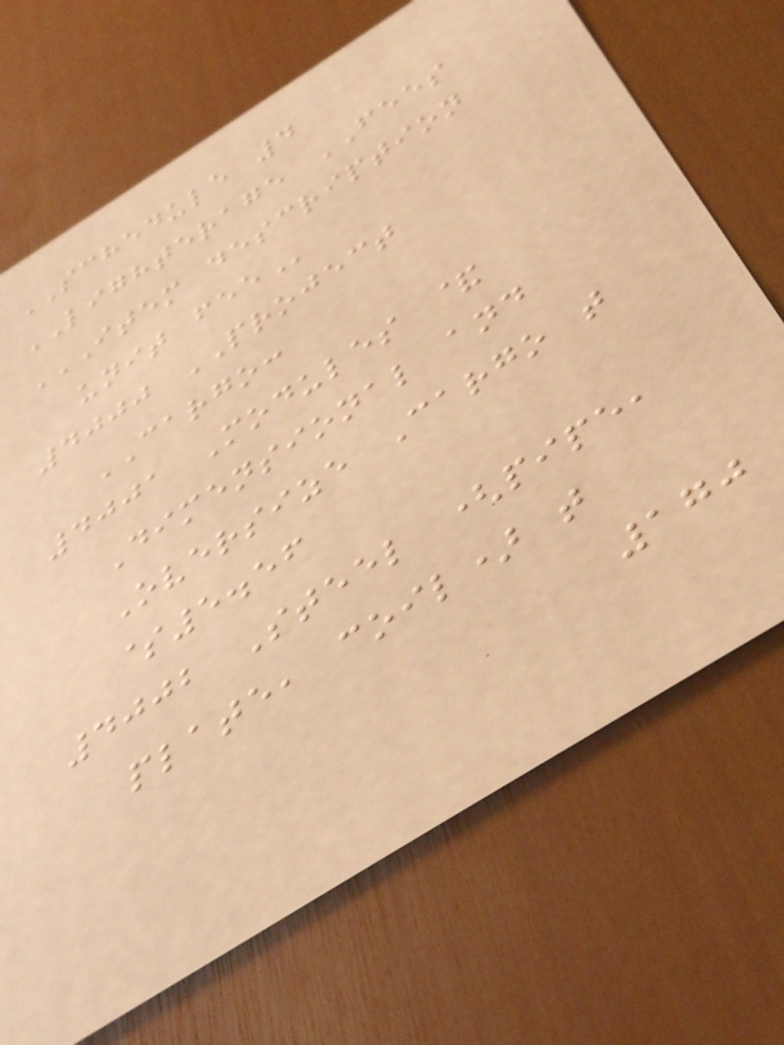SCHEDULE 4
LIGHTERAGE FEES
ITEM DESCRIPTION
UNIT FEE
4000 PROJECT
CARGO:
4001 Modules &
Dimensional and
Oversize Cargo t
$5.56
4002 Steel (pipe,
plate, coil) t
170
